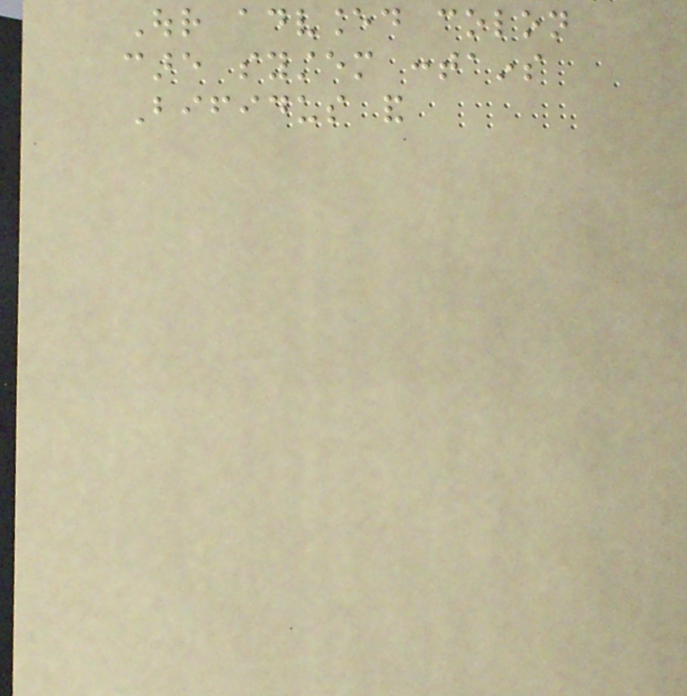Our advanced colon
care system contains
Bifidus and
